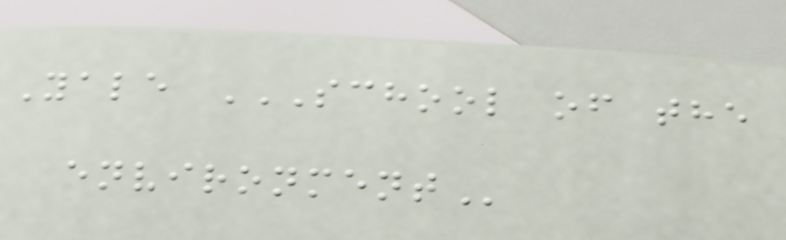Yale SCHOOL OF THE
ENVIRONMENT
